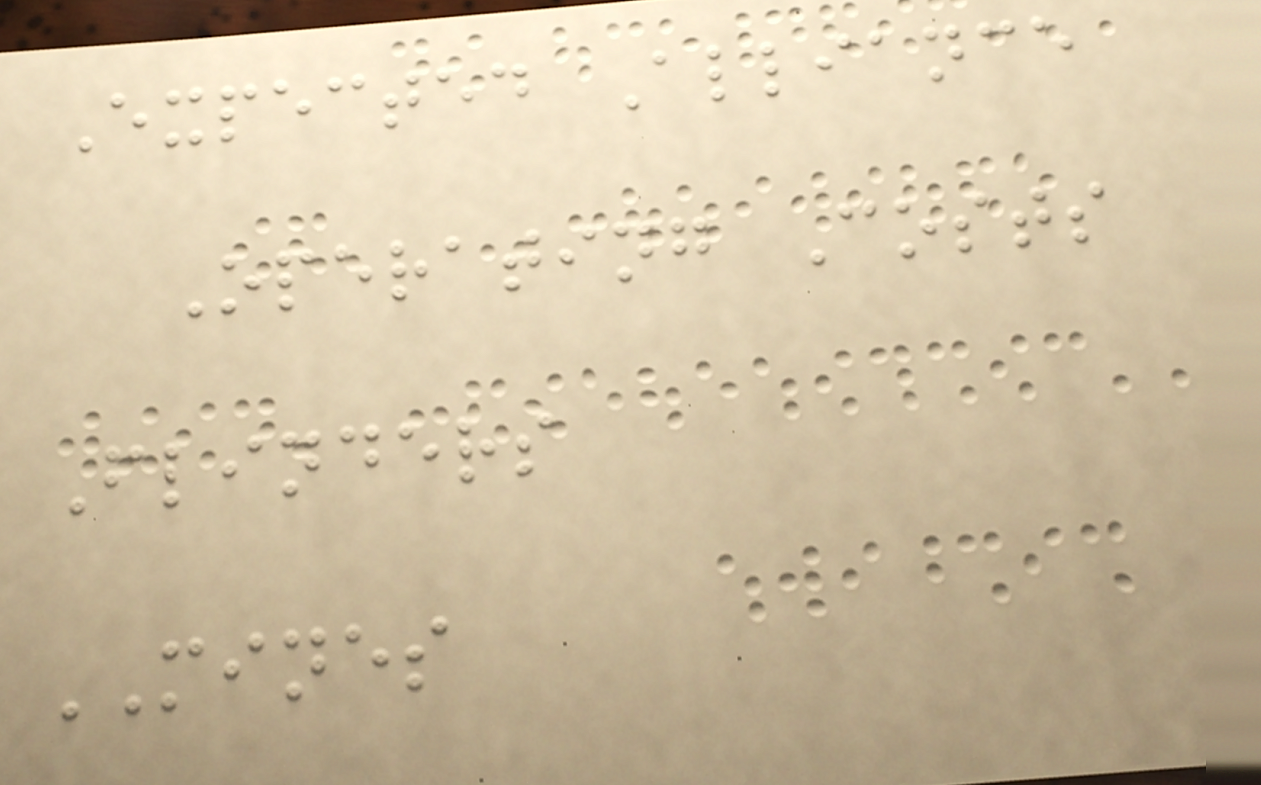Expected Alliance
Operating Costs
Flinders
MINES
